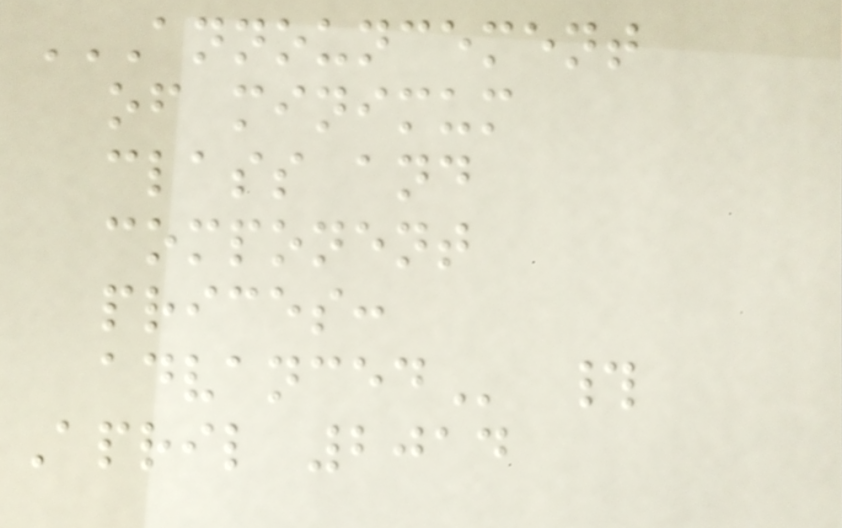ANNOUNCEMENT
OF MINIMUM
CLASS AND
COMPONENT
PRICES:
ADVANCED #
April 2014
